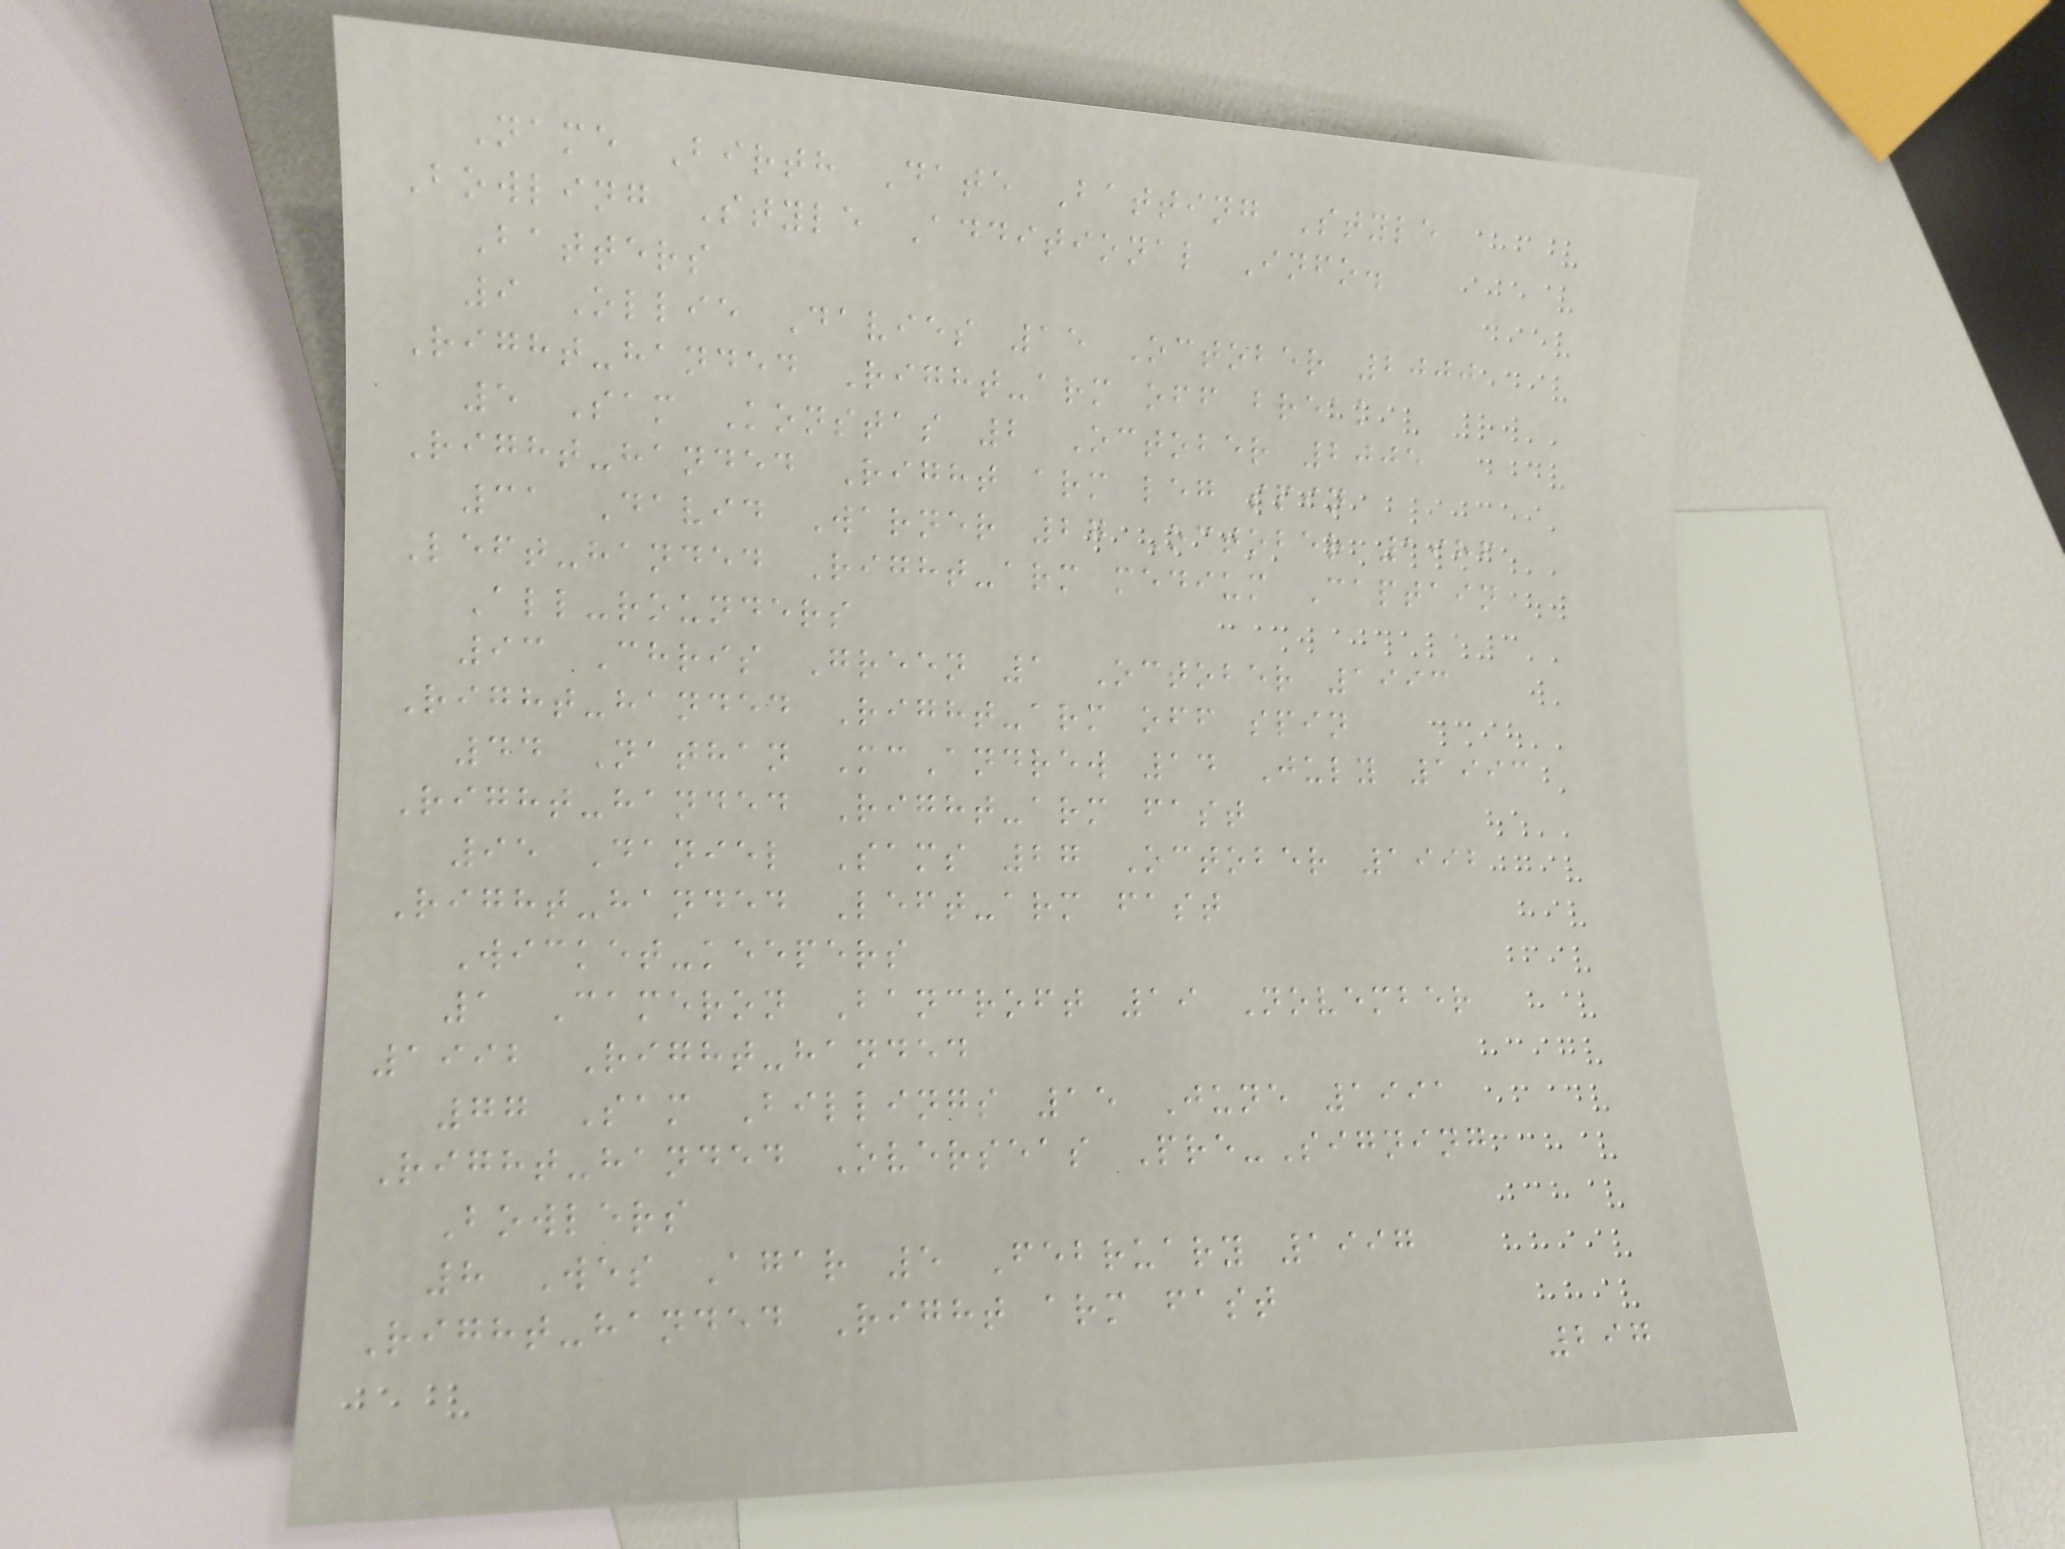Name Birth Date Batting Style
Bowling Style Additional Info.
Batters
9 Ollie Davies 15 October 2000
Right-handed Right-arm off break
5 Sam Konstas 2 October 2005
Right-handed Right arm leg spin
31 David Warner 27 October 1986
Left-handed Right-arm medium Captain
All-rounders
93 Chris Green 1 October 1993
Right-handed Right-arm off spin
44 Nathan McAndrew 14 July 1993
Right-handed Right-arm fast
95 Daniel Sams 27 October 1992
Right-handed Left-arm fast
Wicket-keepers
1 Cameron Bancroft 19 November
1992 Right-handed
77 Sam Billings 15 June 1991
Right-handed Overseas Pre-Signing
Bowlers
8 Wes Agar 5 February 1997
Right-handed Right arm fast
297
